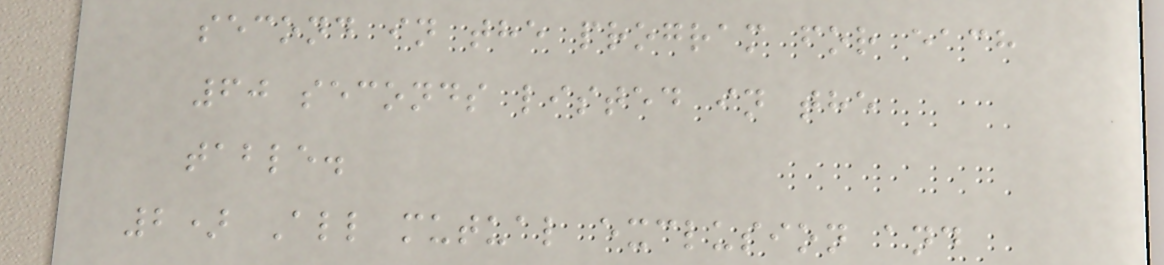second in the program for each
60 seconds listed in the
table.
2) All mutual exclusion and
